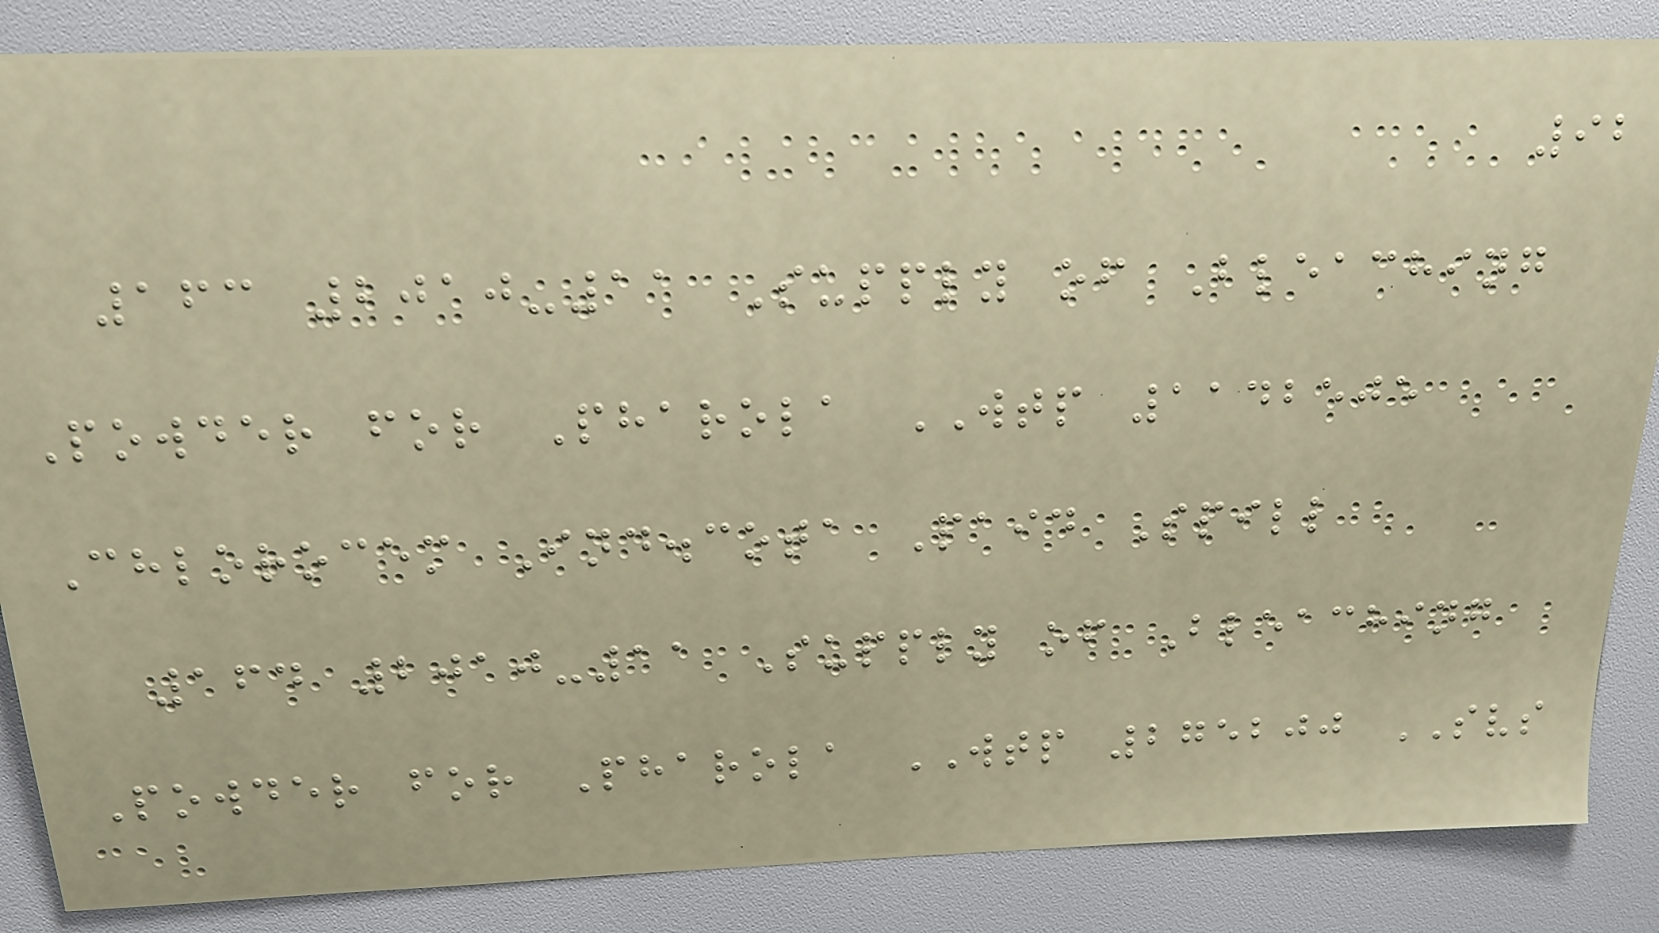92
163 2010-11 Supply of Bleaching
Powder for Pharola WTP 1142505
Chlorocem Ind.cota Paid Spill
164 2010-11 Supply of Bleaching
Powder for Pharola WTP 275200 SVS
